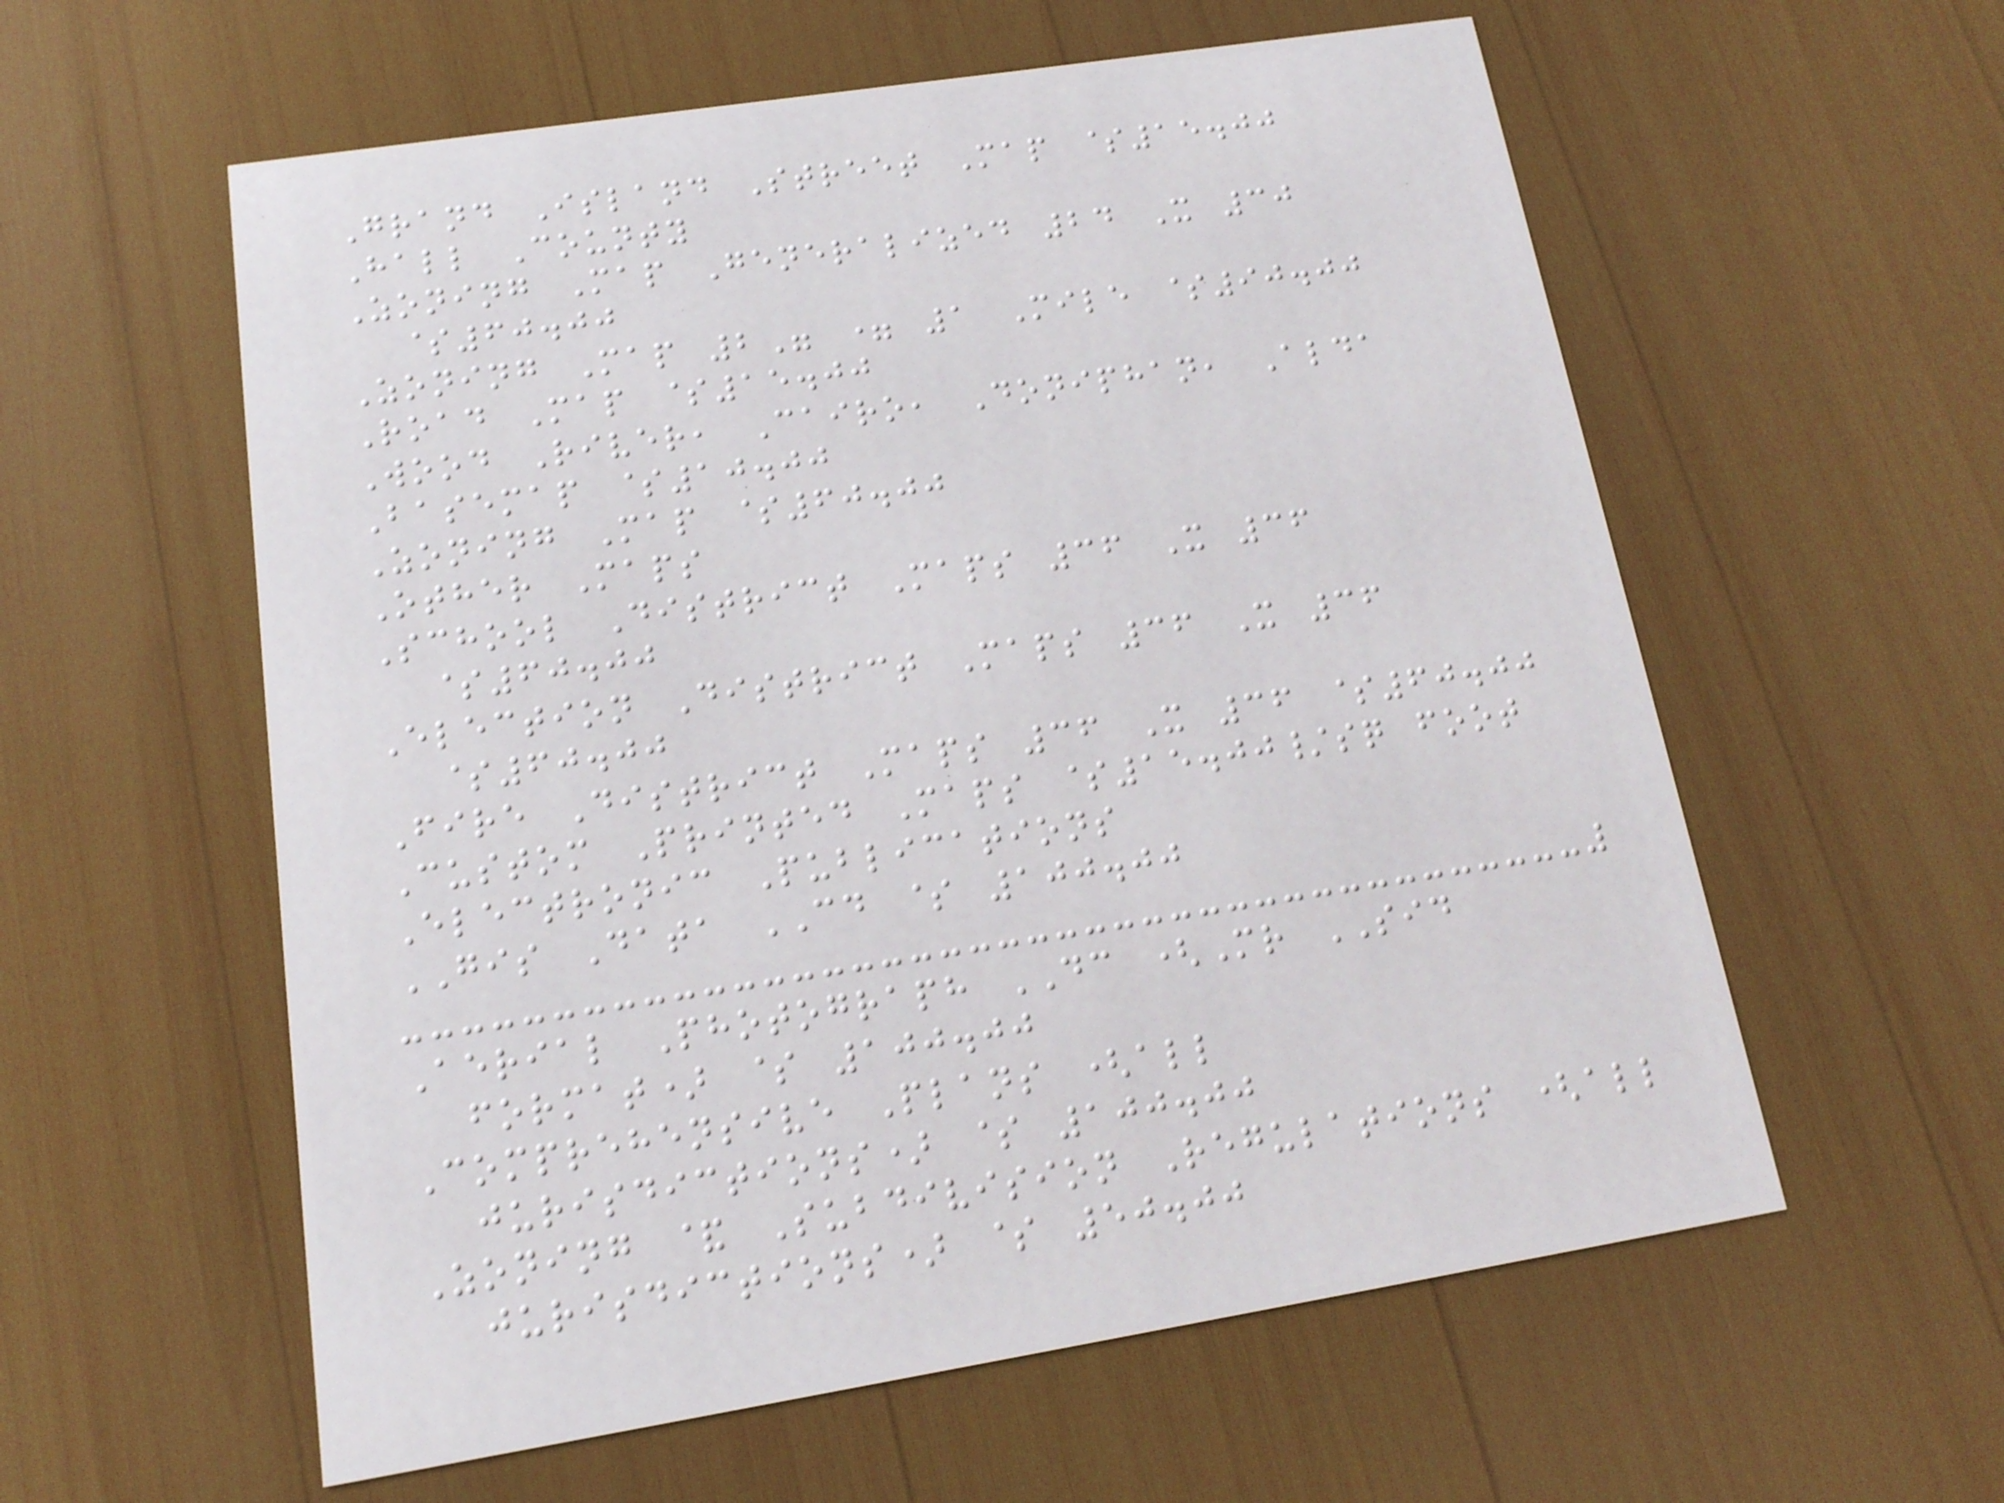Grand Island Street Map $15.00
Hall County
Zoning Map Generalized 24 X 30
$60.00
Zoning Map 2" = 1 Mile $90.00
Road Map $15.00
Wood River, Cairo, Doniphan, Alda
Basemap $10.00
Zoning Map $60.00
Other Maps
School District Maps 36 X 36
$60.00
Election District Maps 36 X 36
$60.00
Fire District Maps 36 X 36 $60.00
Custom Printed Maps $15.00/sq foot
Electronic Publications
GIS Data CD $ 100.00
Aerial Photograph DC (Mr SID
format) $ 100.00
Comprehensive Plans (all
jurisdictions) $ 100.00
Zoning & Subdivision Regulations (all
jurisdictions) $ 50.00
